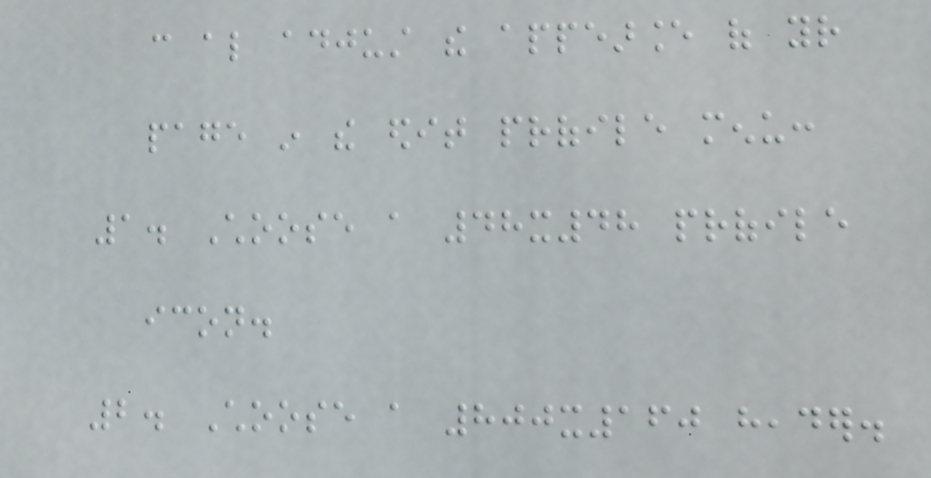can also adjust the appearance of your
page in the edit profile menu:
1. Choose a 48x48 profile
icon.
2. Choose a 800x160 header.
